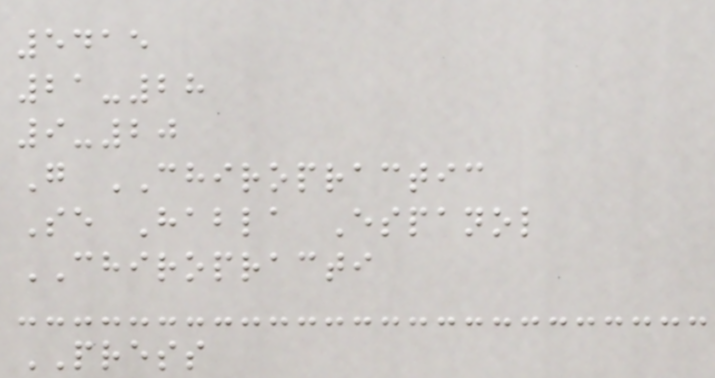5415
21-28
9-20
G CHIROPRACTIC
Se Habla Espanol
CHIROPRACTI
PRESS
